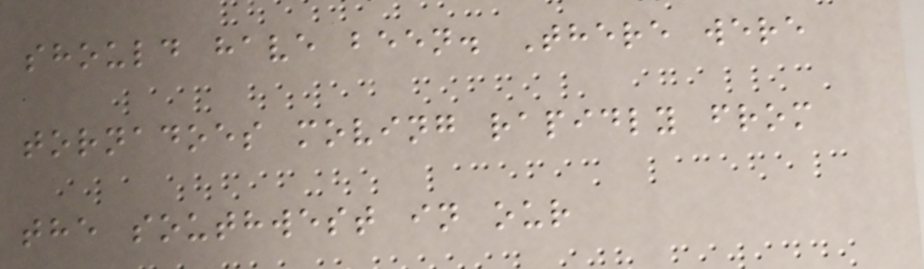should have been. There were
tornadoes moving rapidly from
the southwest in our
